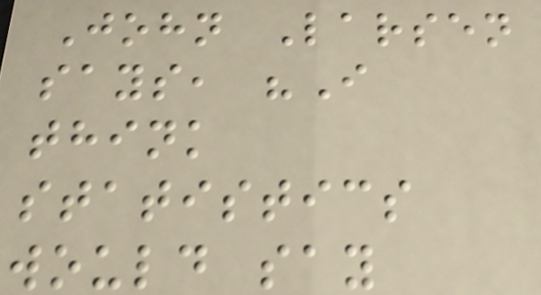John Larsen
says, "I
think
statistics
would say
